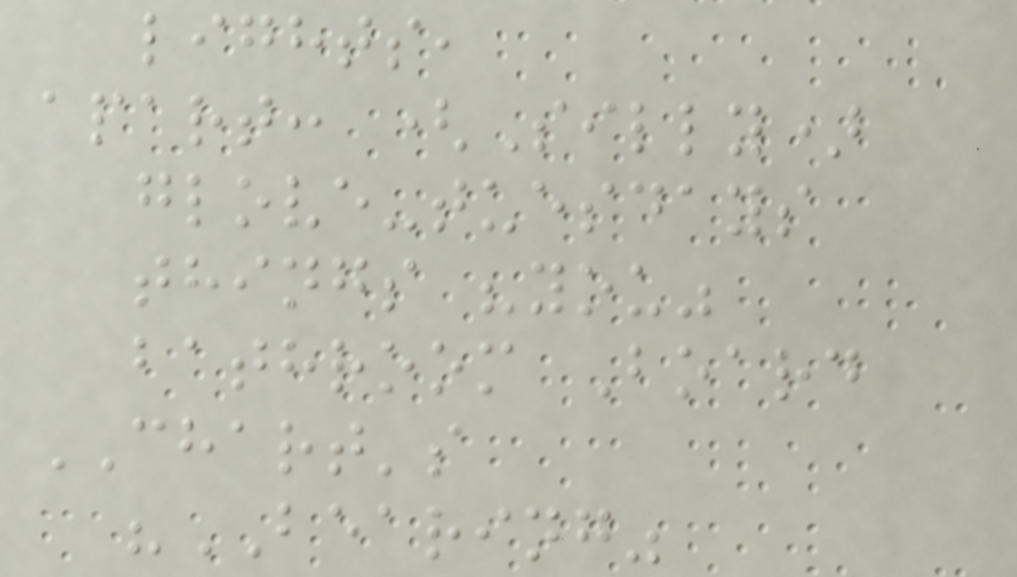lights,
apart: (Silly)
glove-tuesdays
things "you"
bathroom Board
CHART's
"BEARING"
